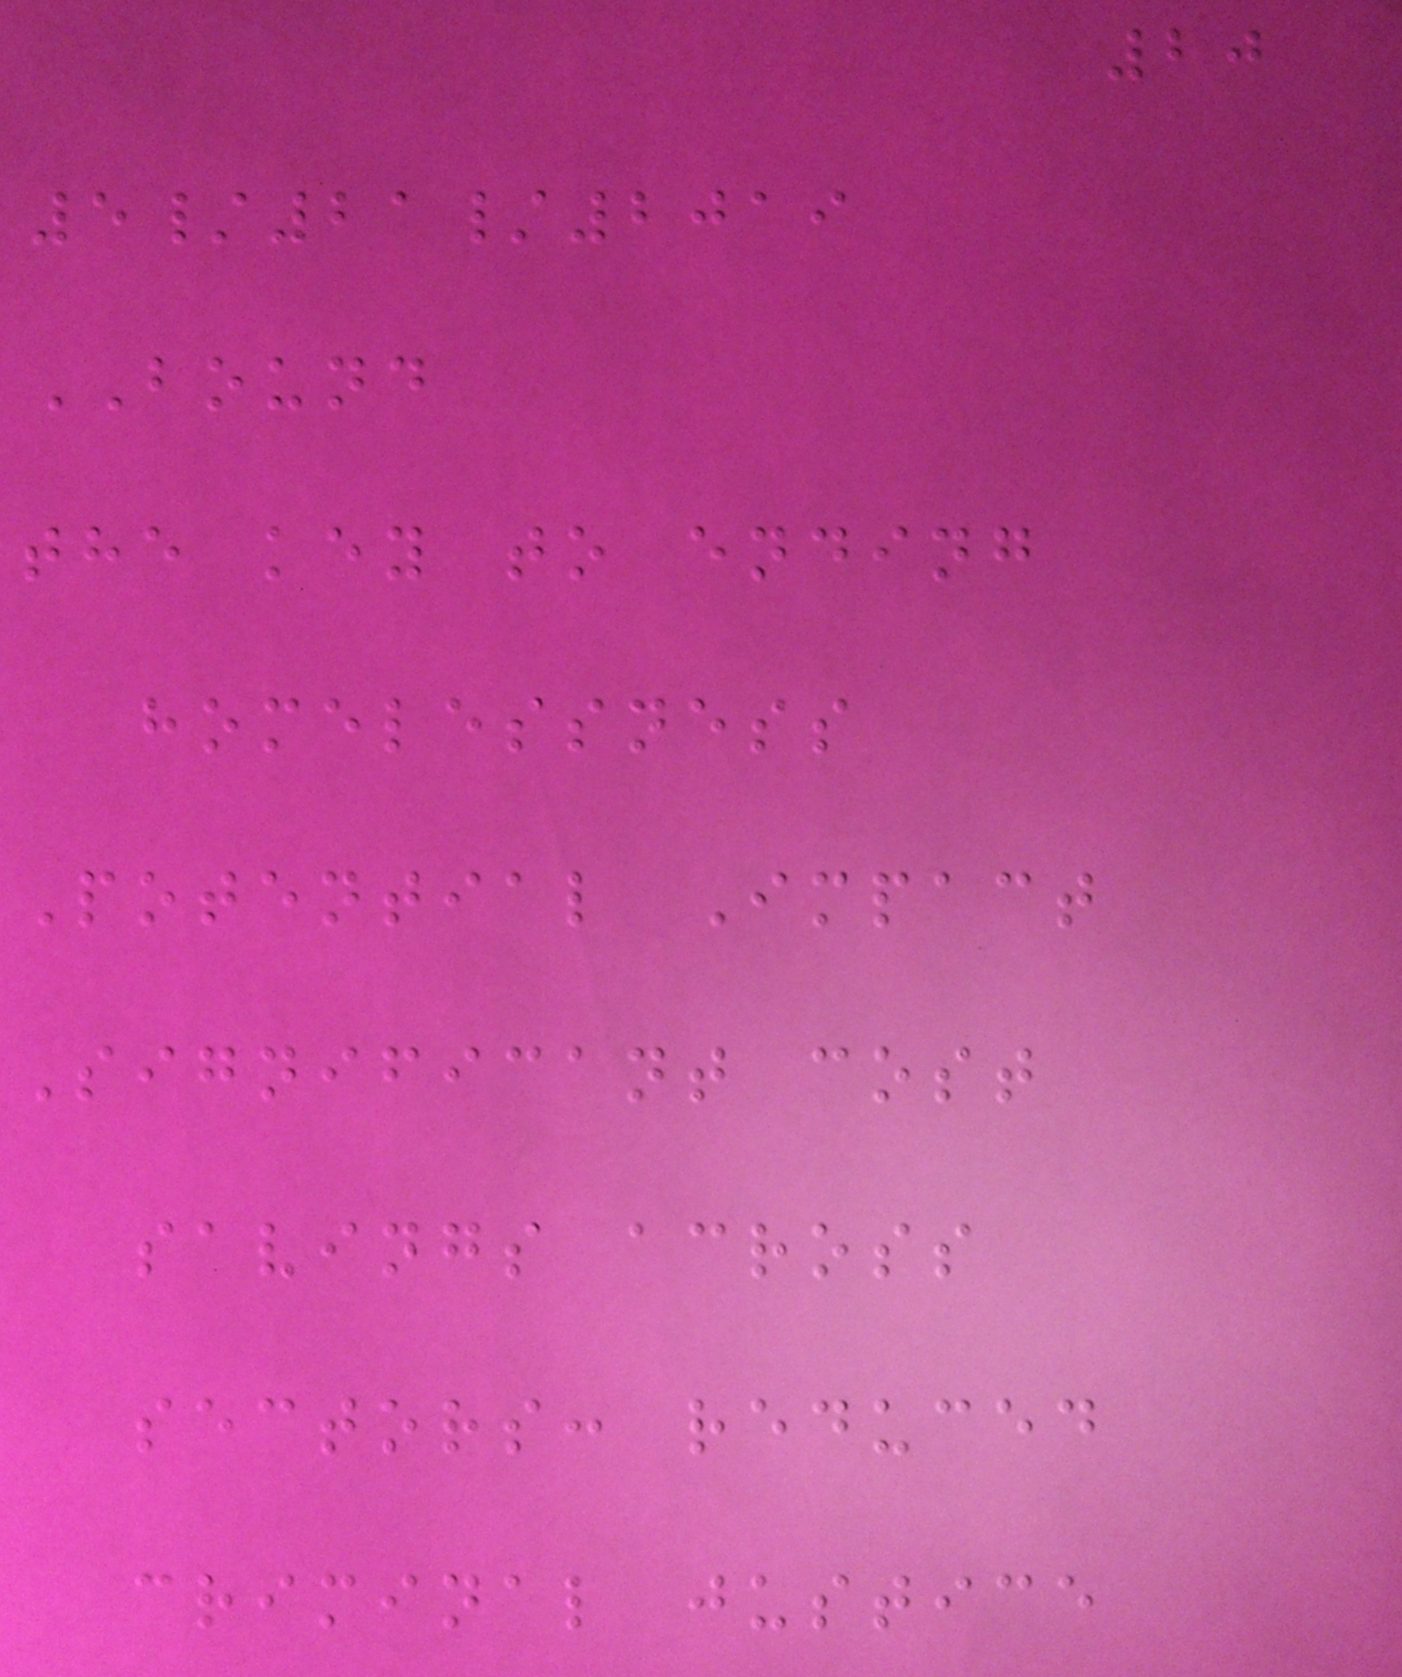20
5/21/2019
BOUND
the key to ending
homelessness
Potential Impact
Significant cost
savings across
sectors: reduced
criminal justice
